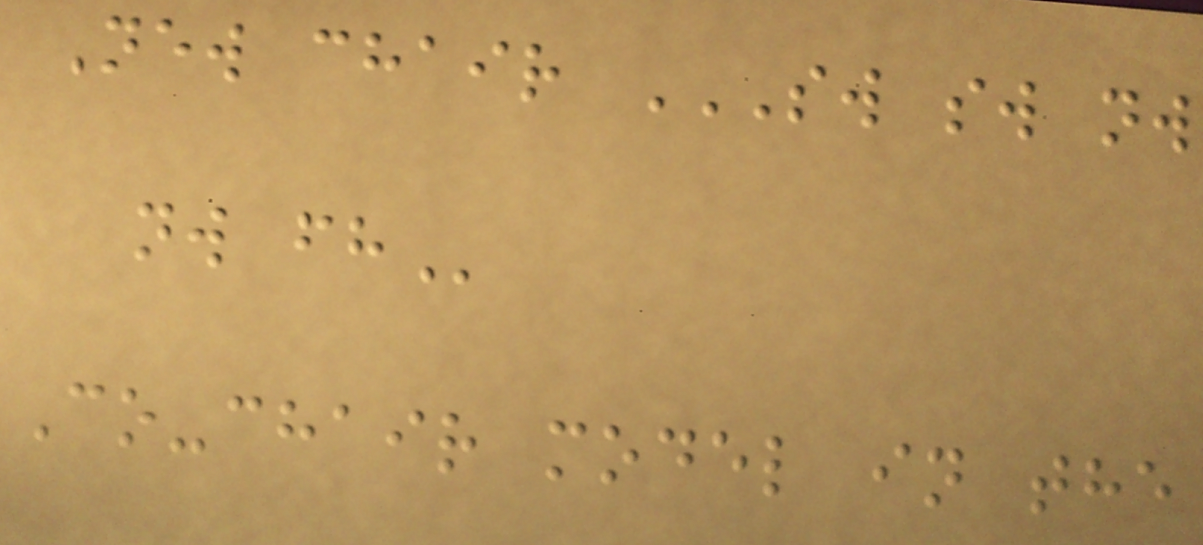New chair SW SW NW
NW FH
Co-chair model in the
